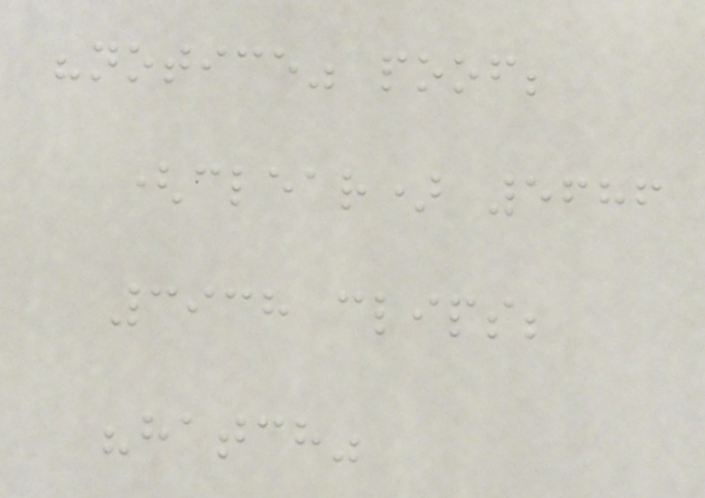"notice" poof;
(clear) 5686
3938 clips;
"hatch"
